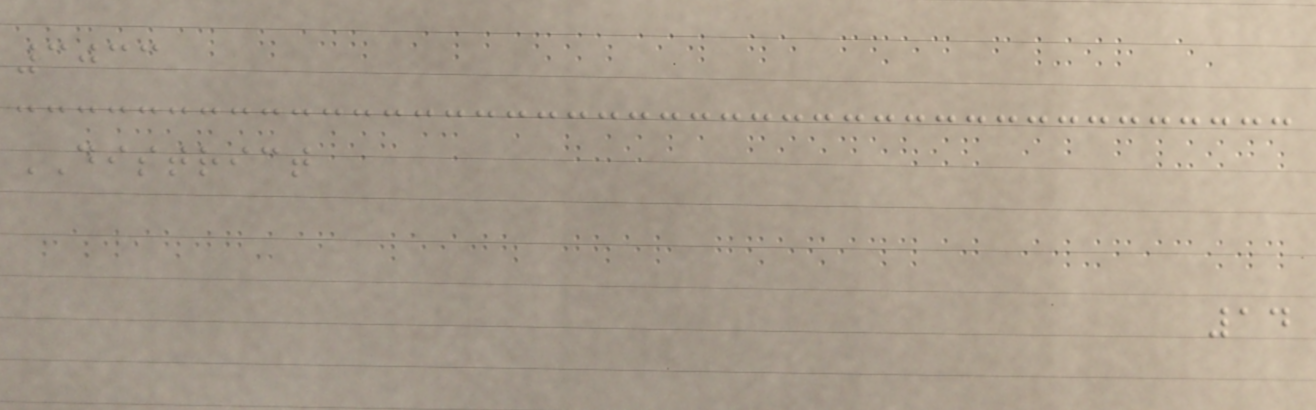3033
DISTRICT
14
